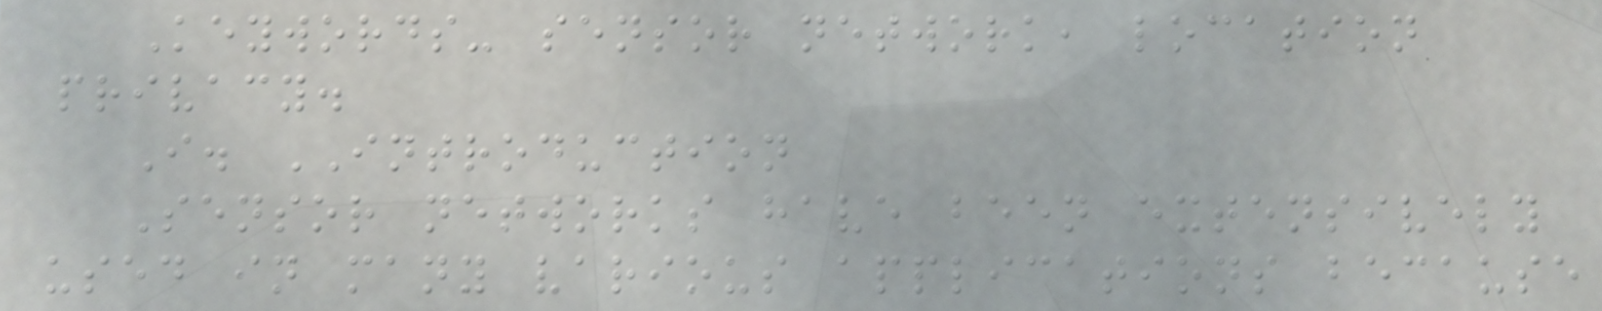Keywords- sensor network, location
privacy.
I. INTRODUCTION
Sensor networks have been extensively
used in many various applications because
